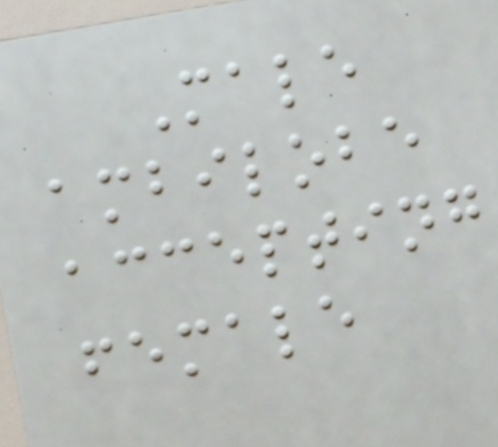Male
ambilobe
accepting
female
